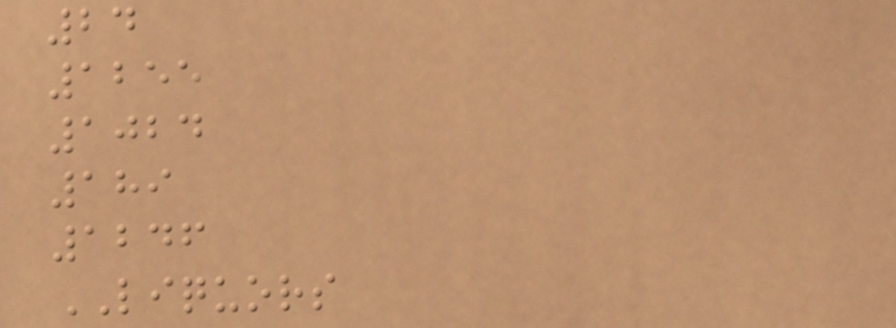24
1255
1024
189
1246
LIQUORS
